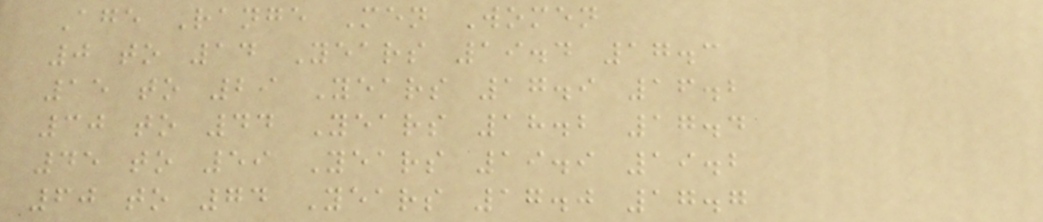Age Range Men Women
0 to 14 Years 19.4 17.3
15 to 29 Years 17.9 16.2
30 to 44 Years 18.2 17.4
45 to 59 Years 19.9 19.2
60 to 74 Years 17.0 17.7
